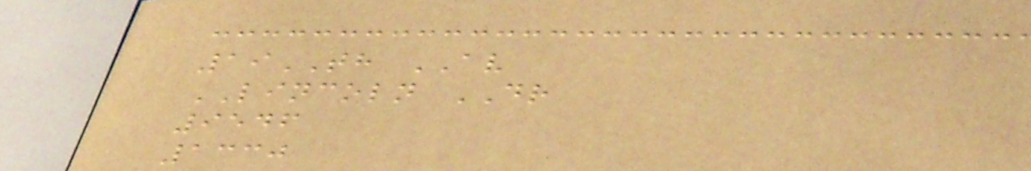19TH AV
LINCOLN DR
9546
1330
